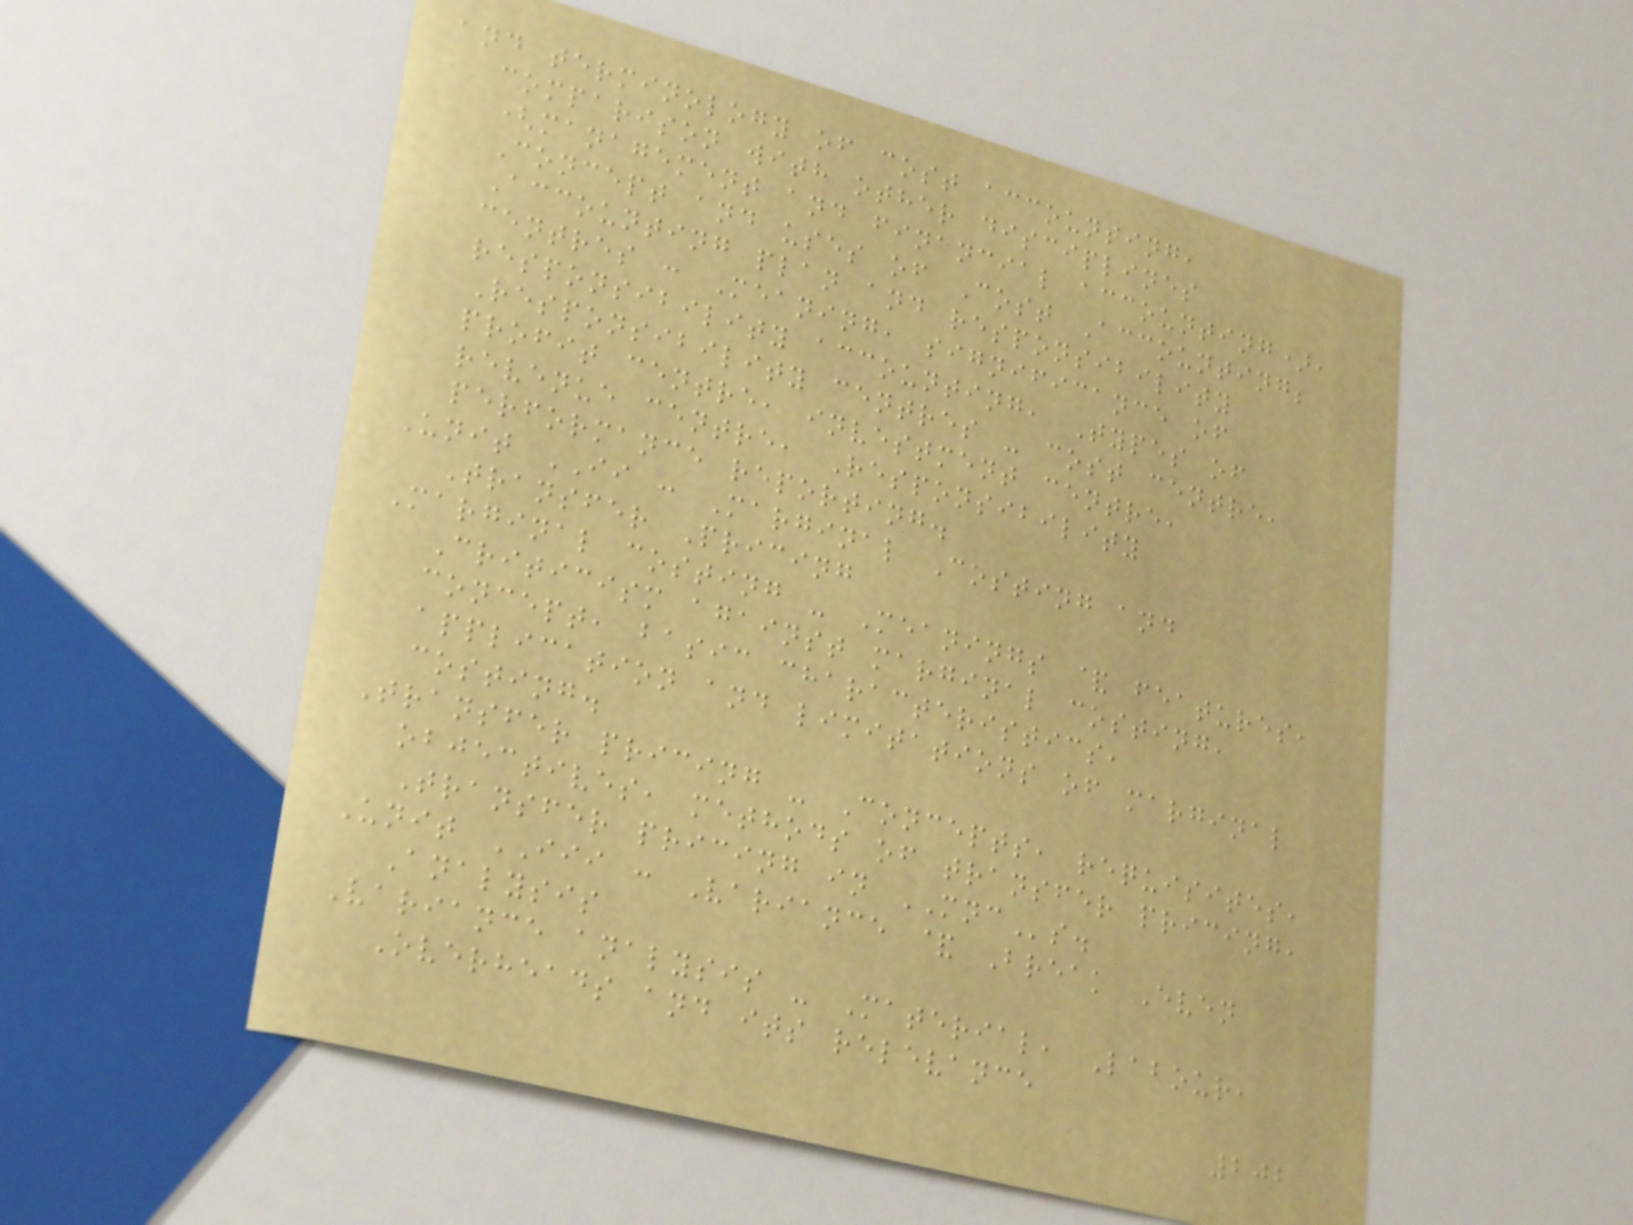and terminology of cost accounting,
comparison with other disciplines
(management and financial accounting),
Concept and uses of Cost Accounting;
Accounting plan and responsibility
centres : Meaning, significance of
responsibility accounting, Types of
Responsibility centres - cost centre,
profit centre, investment centre,
revenue centre, Responsibility
performance reporting.
Unit II : Marginal Costing and
Transfer Pricing
Marginal costing - Meanings & features,
Criticism against marginal costing,
concept, basic characteristics,
application and limitations of marginal
costing.
Transfer pricing - Concepts, requisites,
objectives, methods of transfer pricing,
Transfer pricing in MNCs.
Unit III : Variance & Break Even
Analysis
Variance analysis - Material, Labour,
Overheads and its relevance
202
